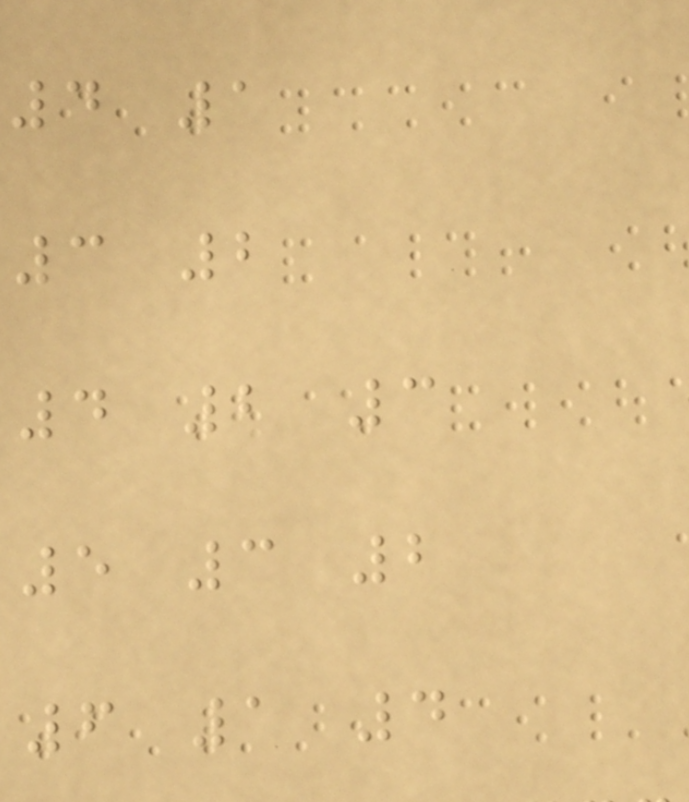4 1
3 2
4 2 3
5 3 2
6 1 4
